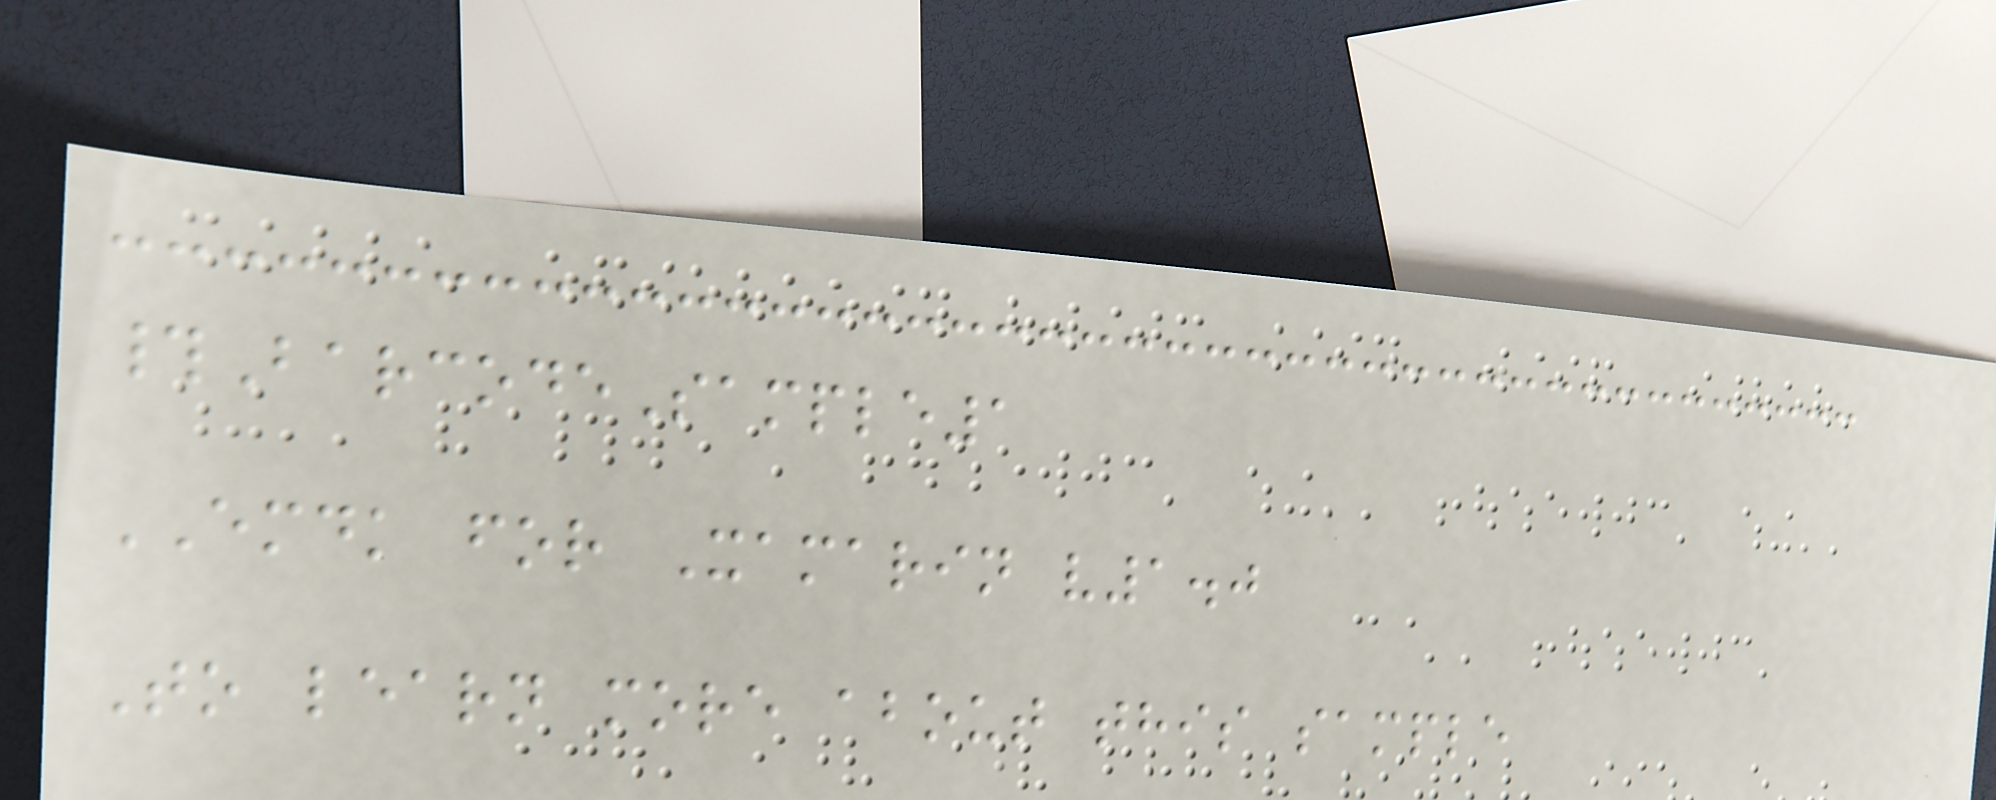#BarcodeSample1
EMDK for Xamarin v1.0
To learn more about this sample
